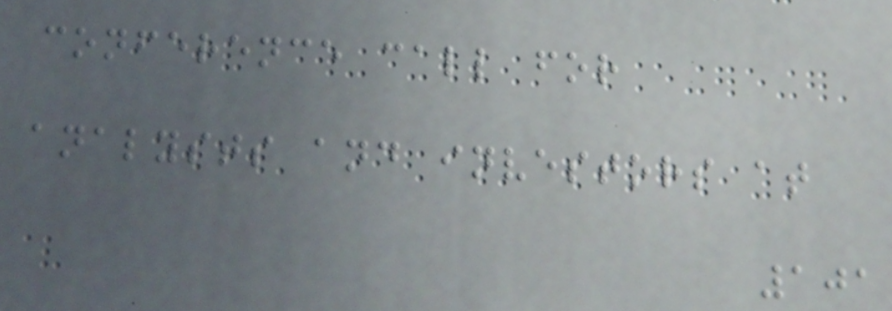conference call for
analysts and investors at
101
